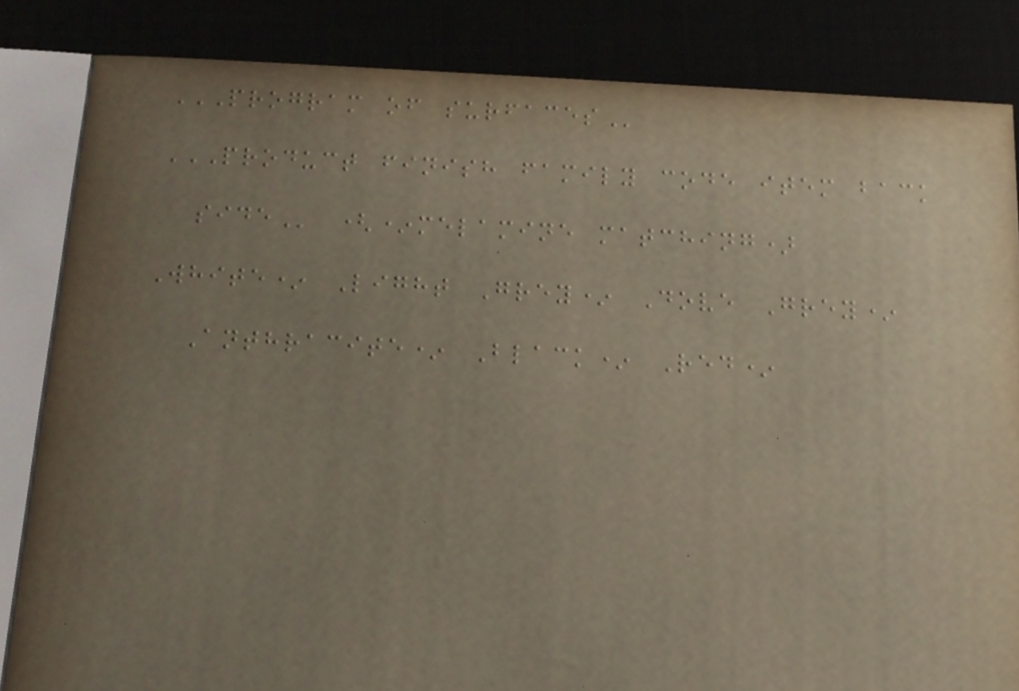PROGRAM OF SURFACES
PRODUCT FINISH FAMILY CODE ITEM BACK
SIDE (*melamine matching)
White* Light Grey* Dove Grey*
Anthracite* Black* Red*
